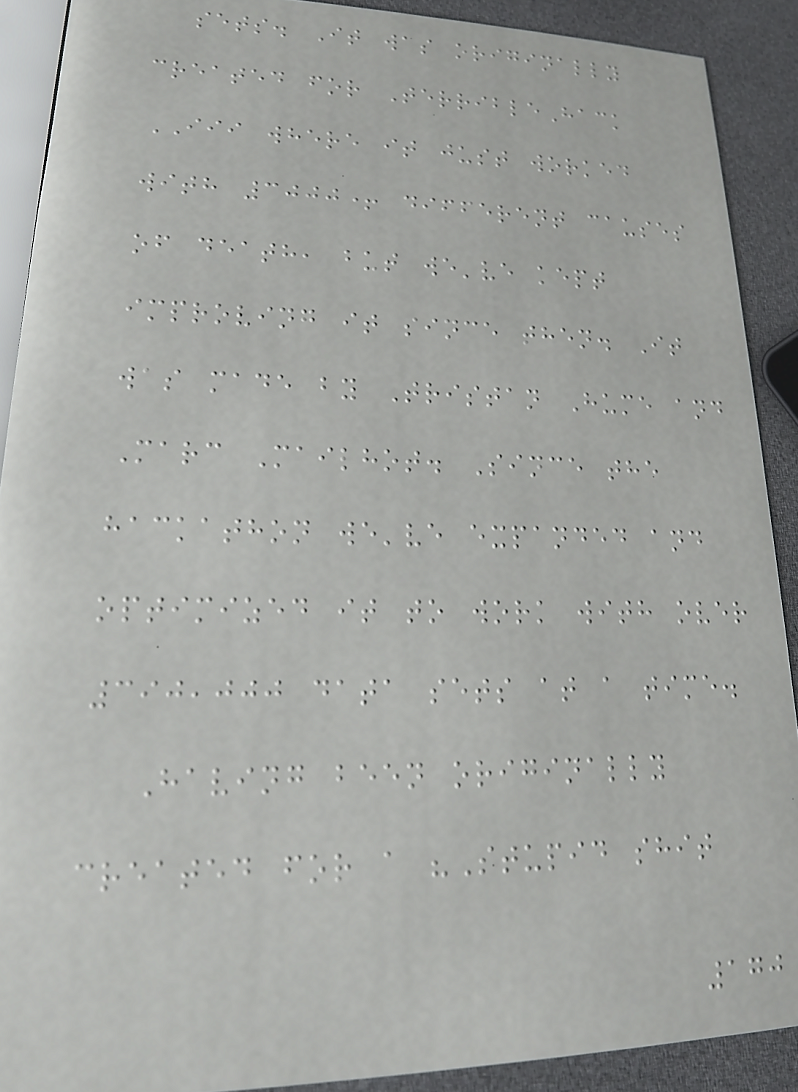sets. It was originally
created for TerribleHack
III where it just worked
with 3000+ different causes
of death, but we've kept
improving it since then. It
was made by Tristan Hume and
Marc Mailhot. Since the
hackathon we've expanded and
optimized it to work with over
390,000 data sets at a time.
Having been originally
created for a "Stupid shit
170
